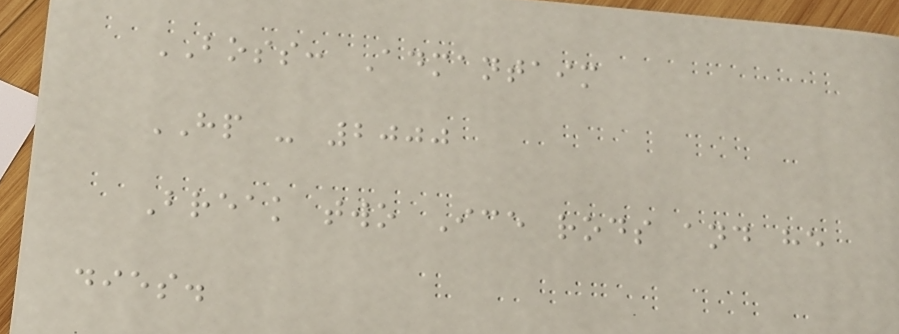BOSS: Admantaim
HP - 2000
Break two Ice rods and he
dies.
